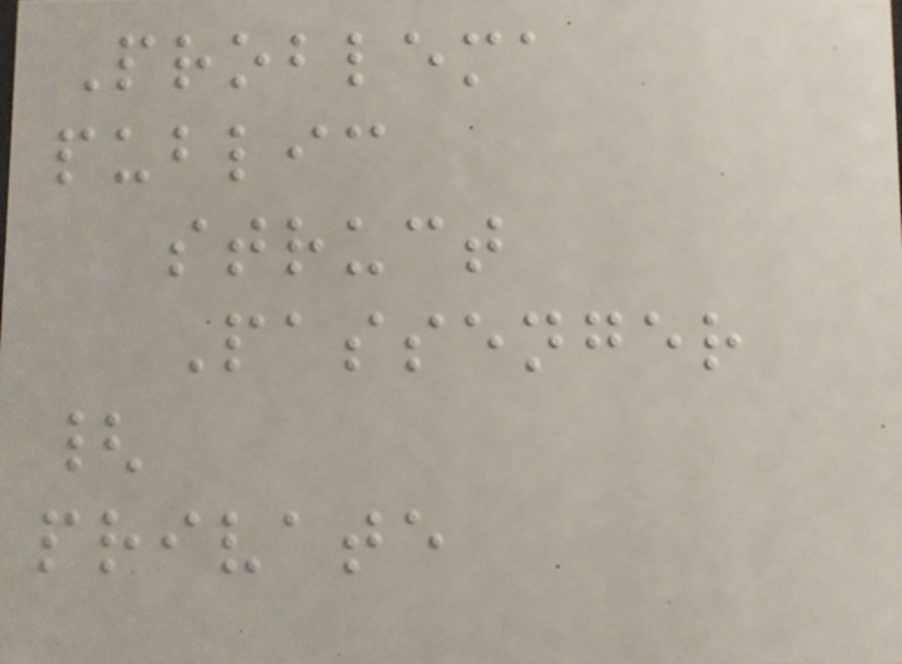Problema
public
struct
Passenger
{
private
